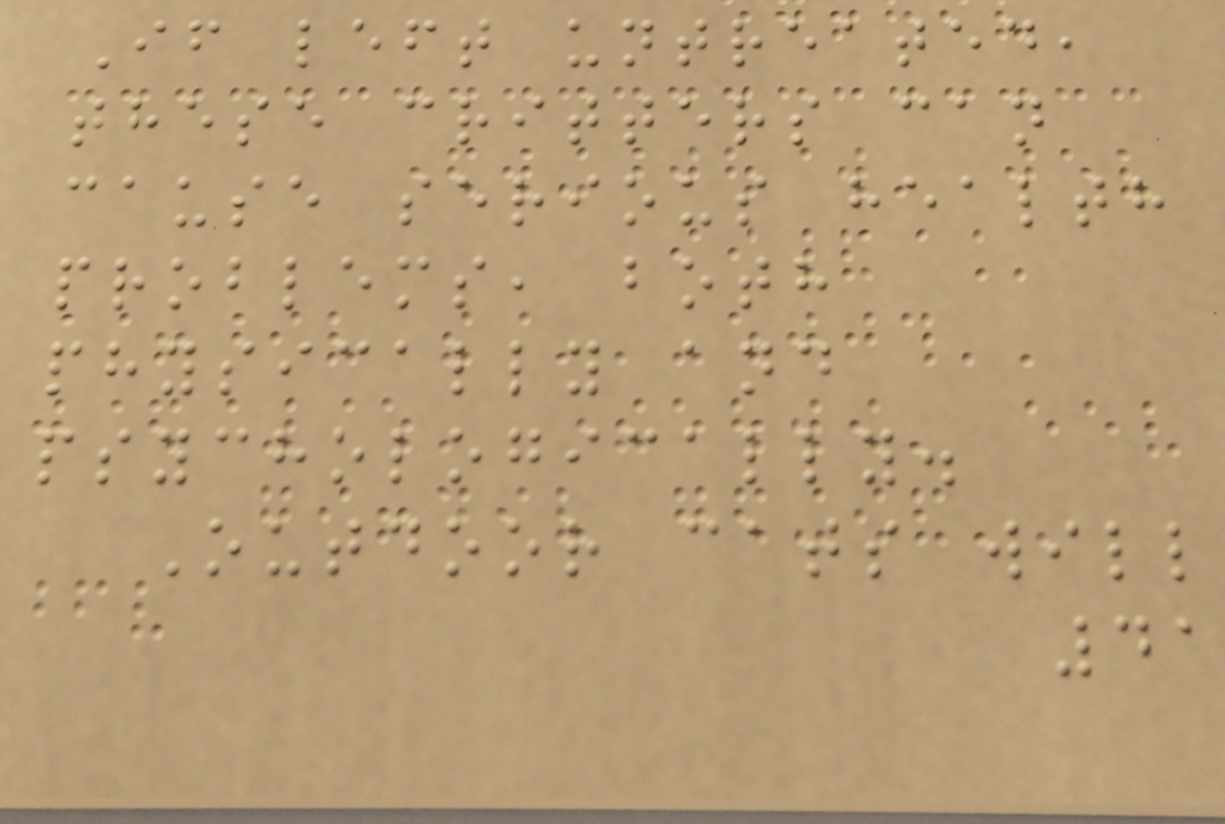If left untreated,
these critters can
cause serious health
problems, both
physically and
psychologically.
Outdoor cats will
41
